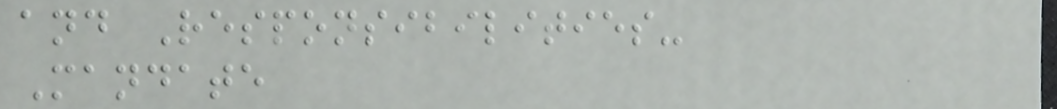and Responsibilities-
Mandate
